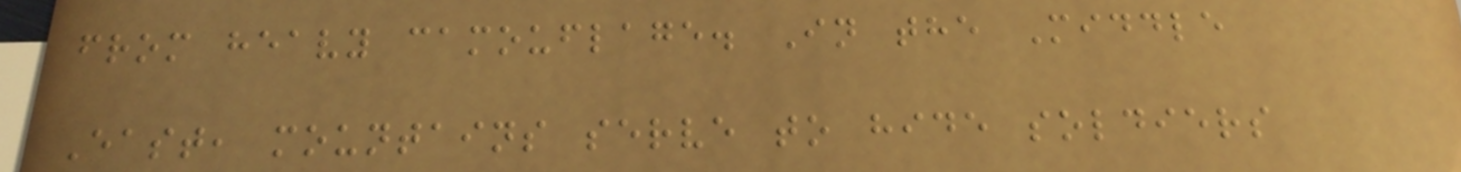from heavy camouflage. In the Middle
East, mountains serve to hide soldiers
